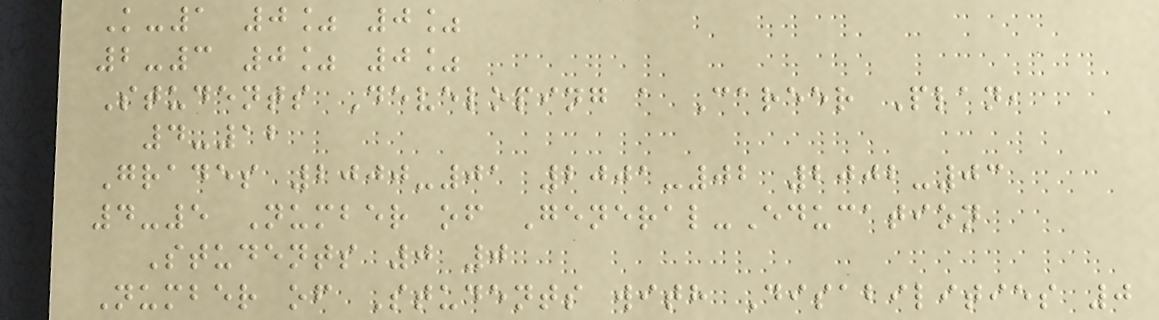K-1 0% 0%
2-3 0% 0%
Students Developing a Career Plan,
4-12
Grades 2000-01 2001-02 2002-03
4-5 Number of General-Education
Students 0 0
Number of Students with Disabilities 0
